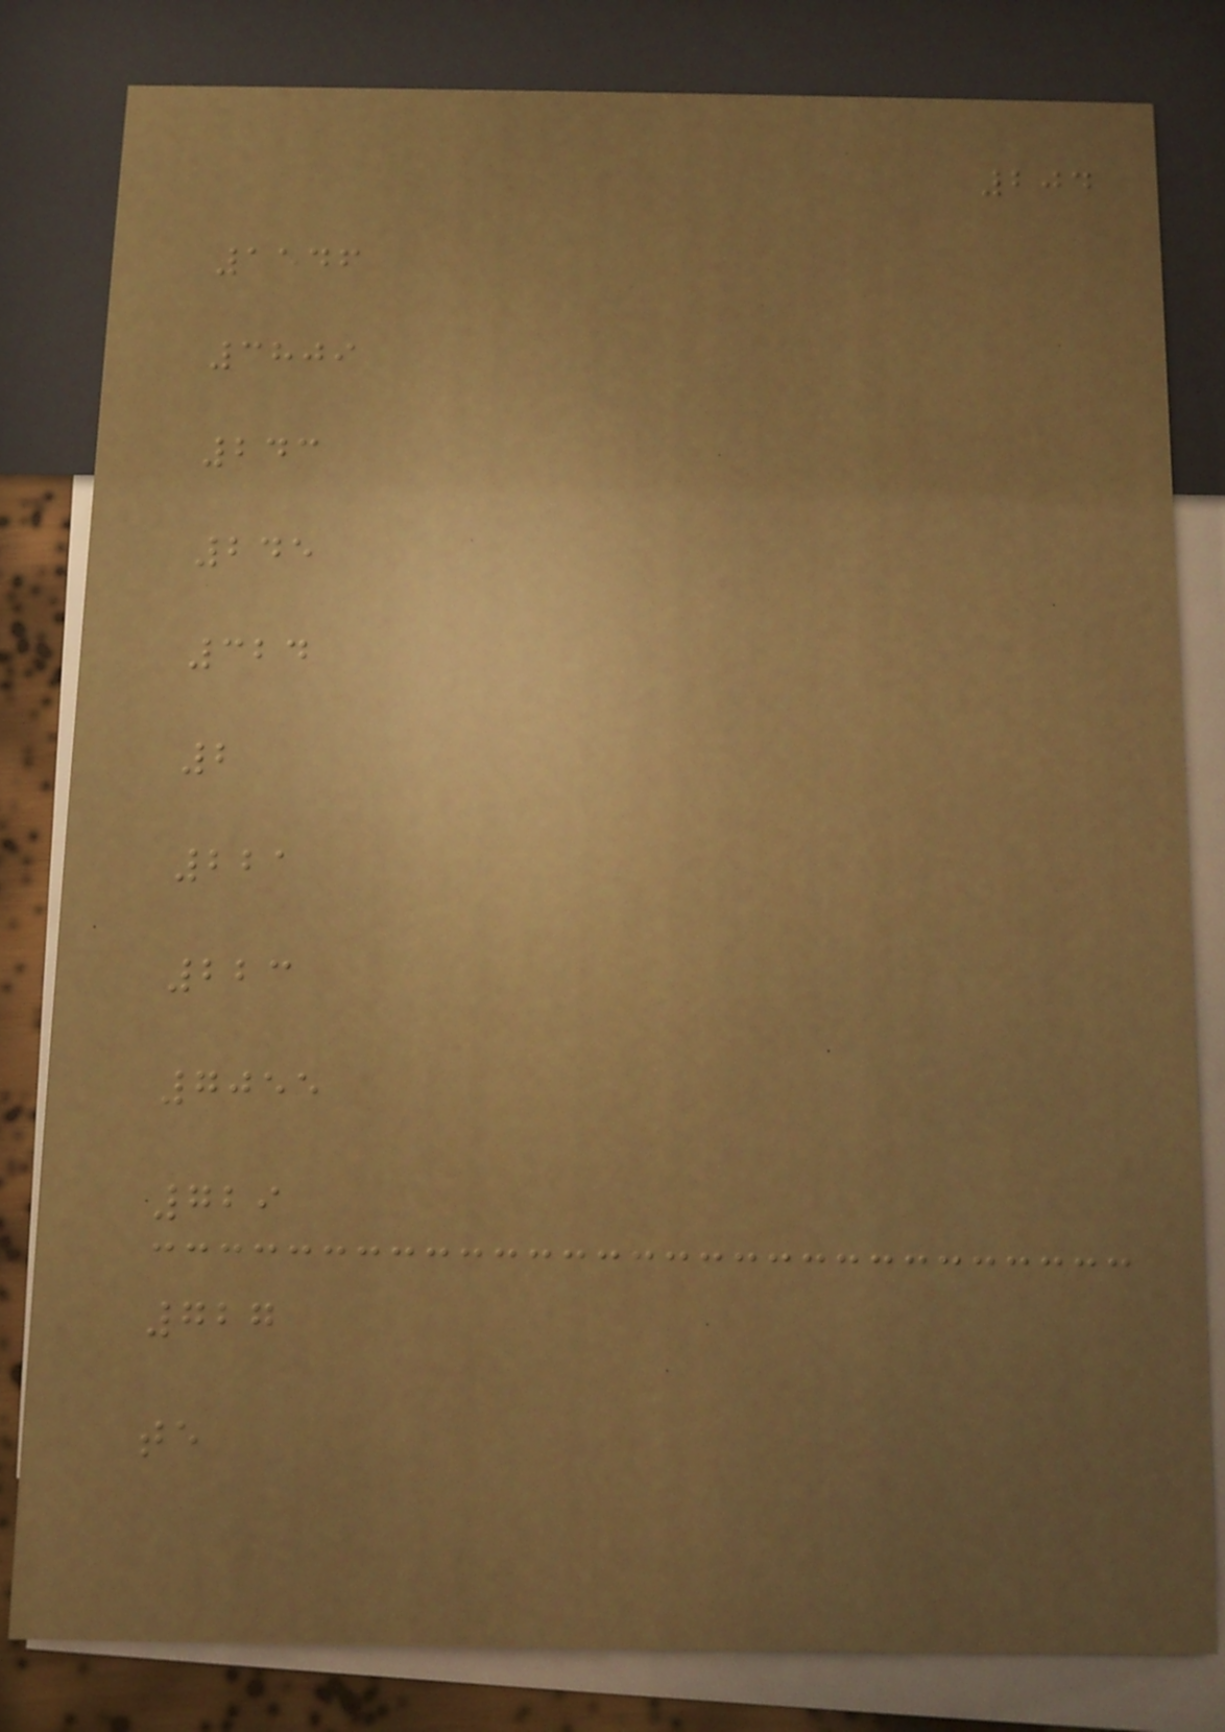204
1546
3809
243
245
324
2
221
223
7055
729
727
te
